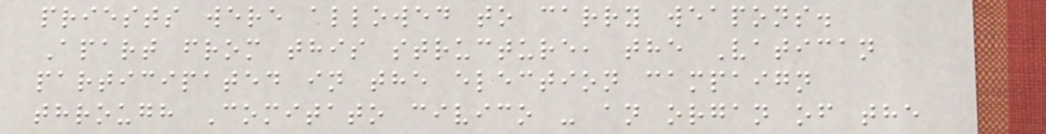priests were allowed to carry weapons.
Apart from this structure, the Vatican
participated in the election campaign
through Comitato civico - an organ of the
